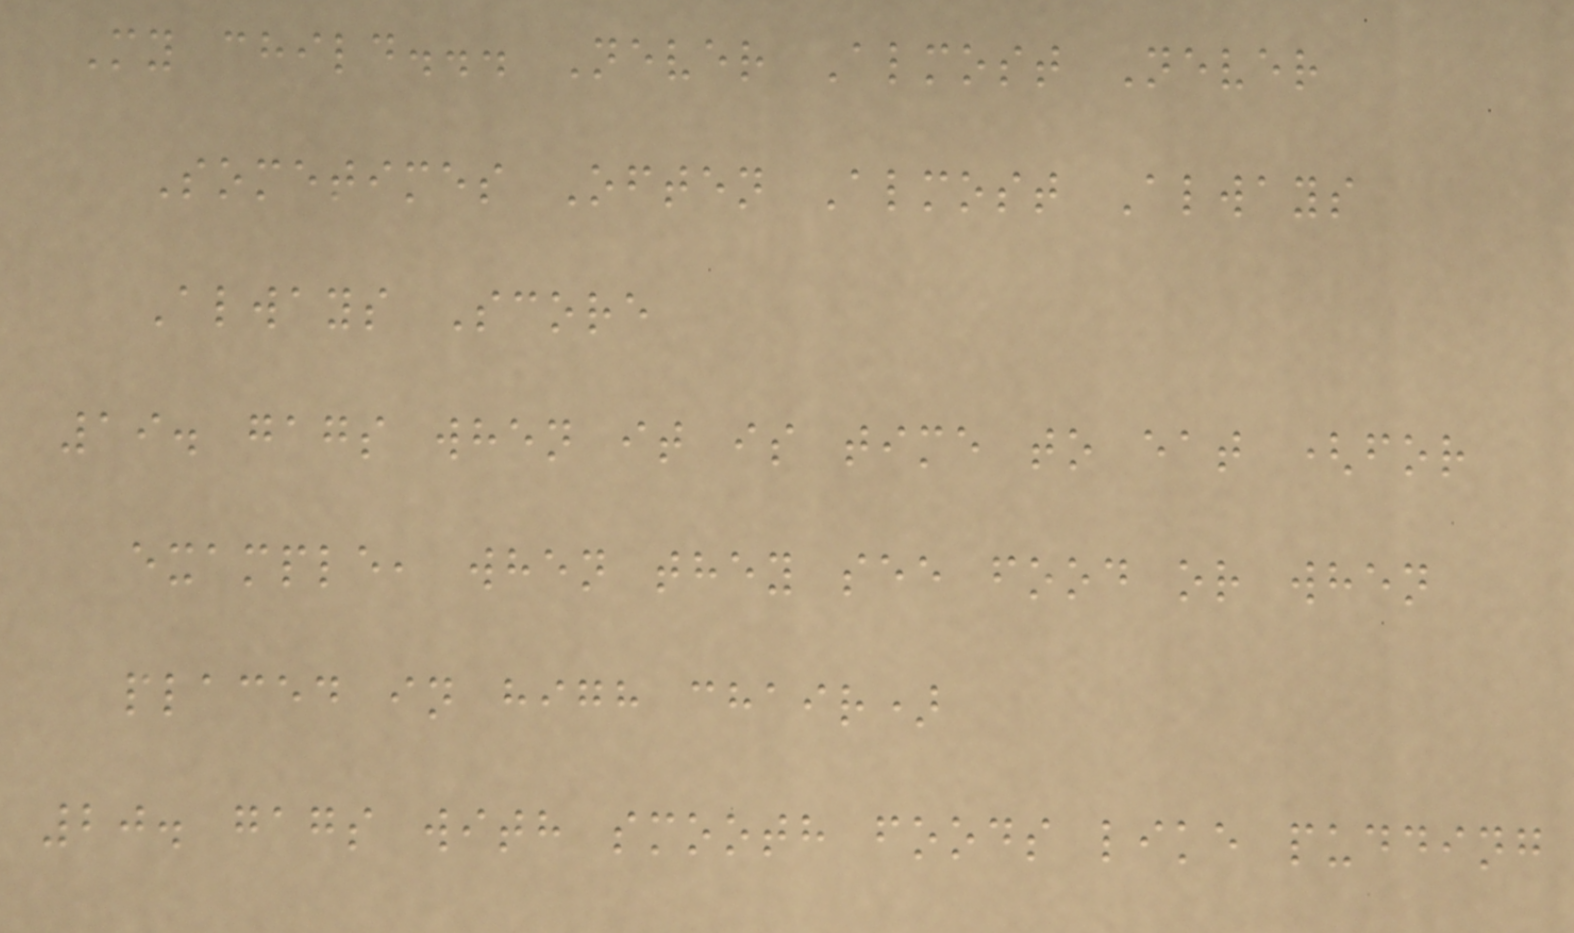My child... Never Almost Never
Sometimes Often Almost Always
Always Score
19. gags when it is time to eat (for
example, when they see food or when
placed in high chair)
20. gags with smooth foods like pudding
